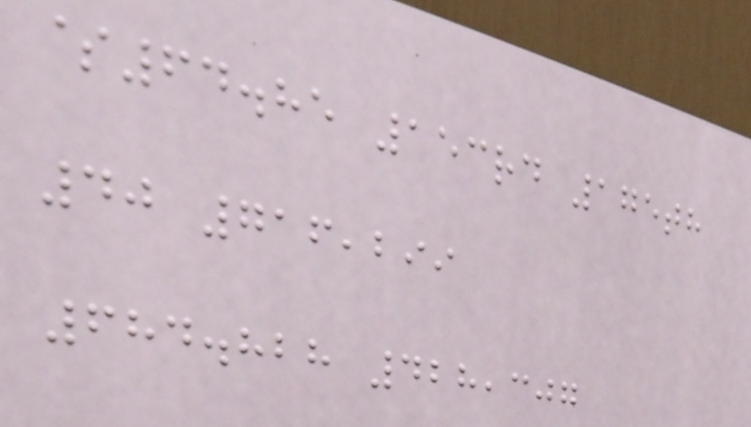$64.85 153rd 175th
40 716,299
684.828 428,307
